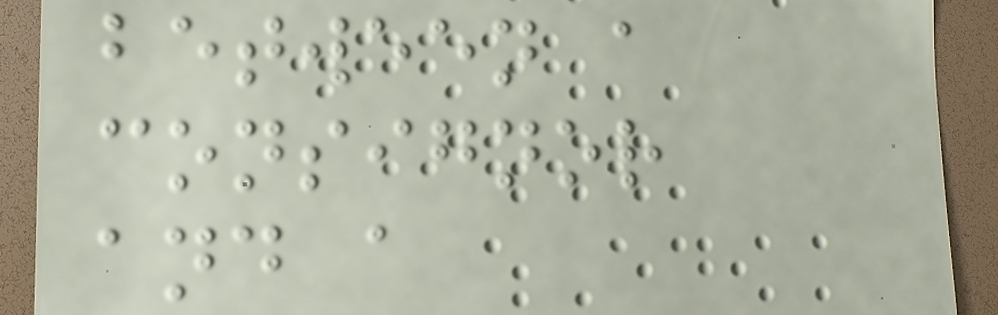between a
consignor
and a
